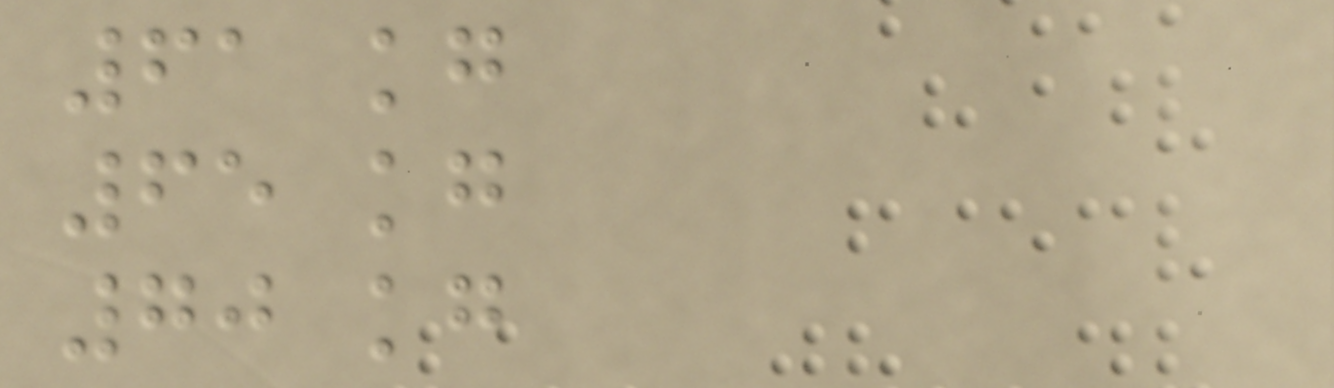61 kg
65 kg
70 kg
